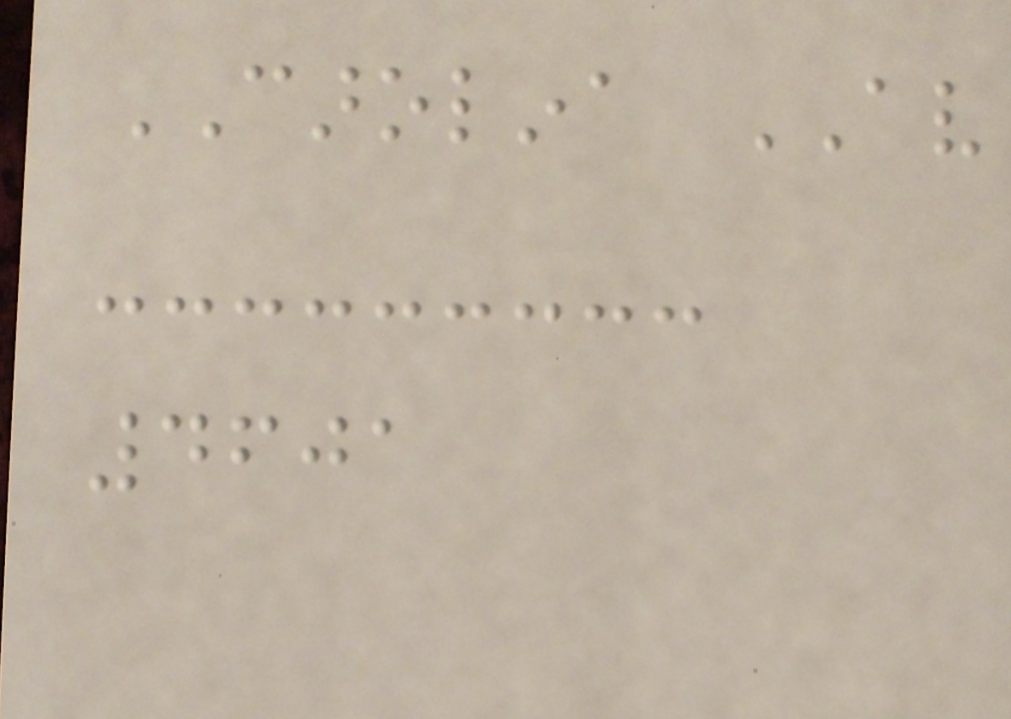CAROLINA AV
4601
